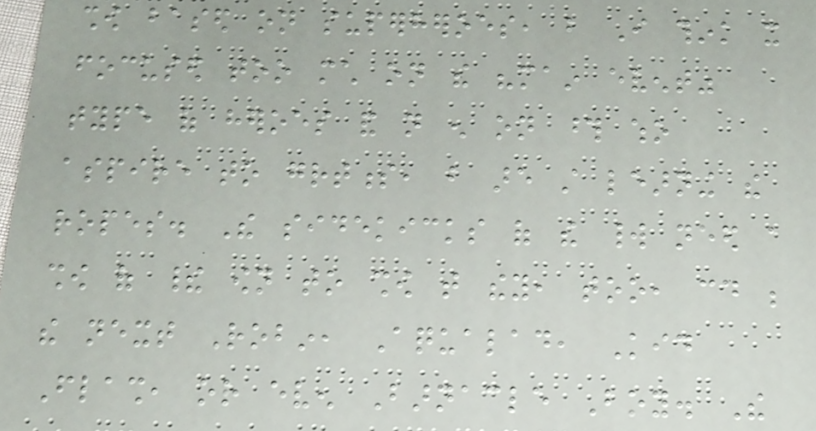show based on superheroes, but I think it
focused too much on the "main event"
type of heroes and not enough on those who
aspire to greatness, but are still learning the
ropes. The sidekicks of the world need a
show of their own to show that they, too, could be
the next Robin, Aqualad, Kid
Flash, or even Barnacle Boy. The
